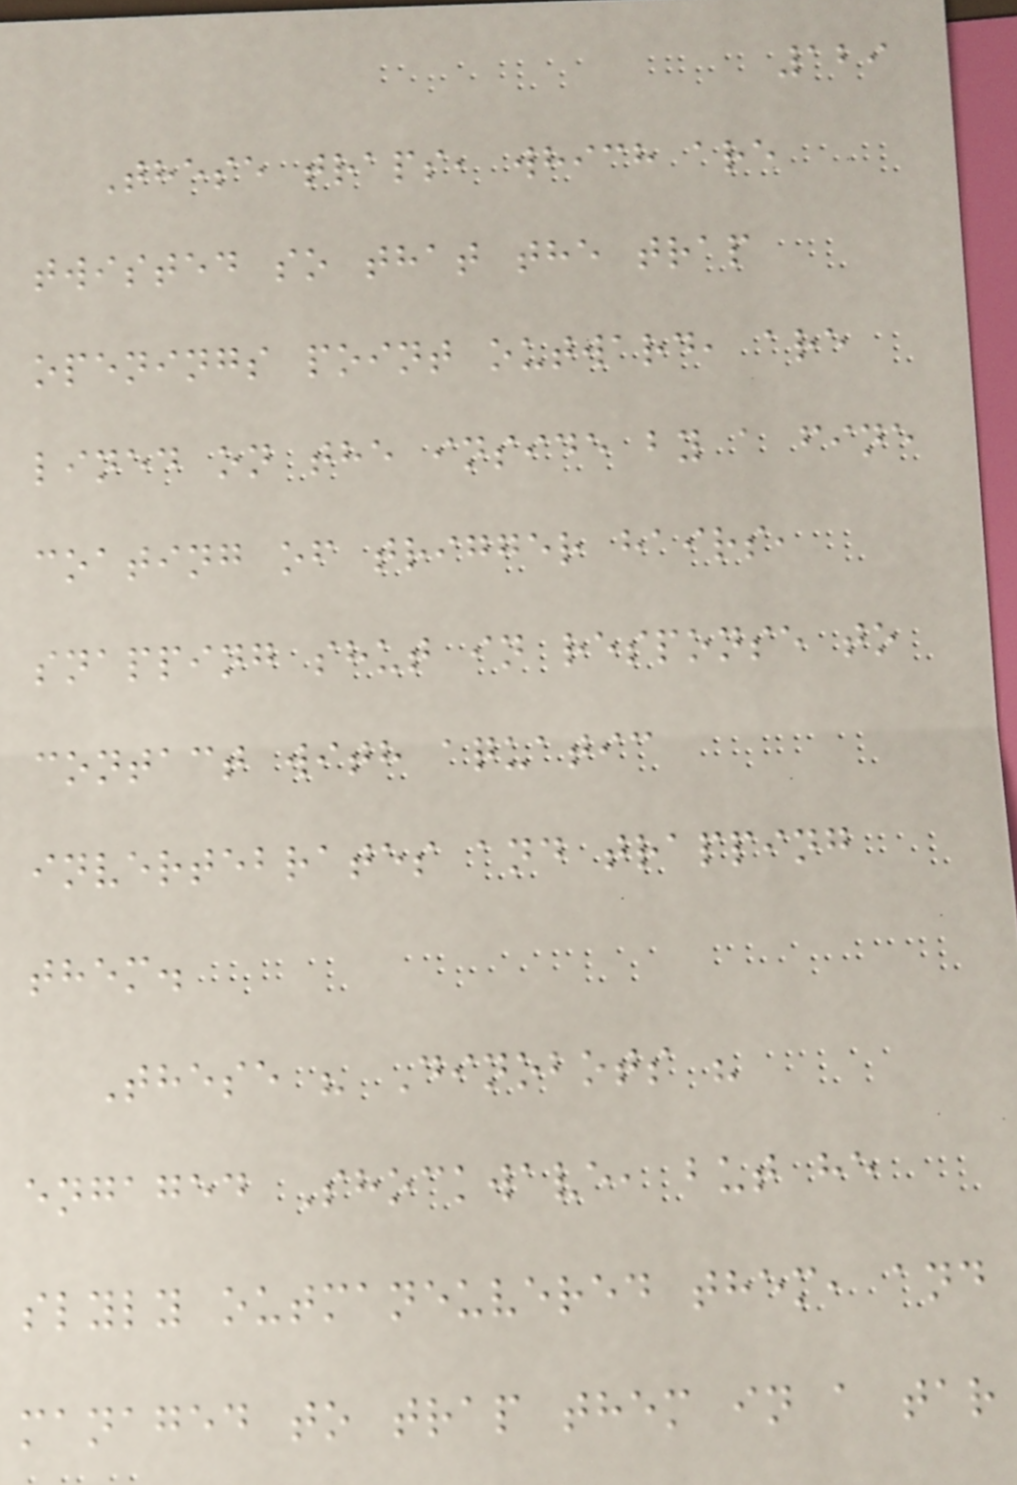129
These traps, which are
twisted so that the trap
openings point outward, are
lined on the inside by a fine
coating of trigger hairs,
snapping shut in response to
contact with aquatic
invertebrates and trapping
them.
These " Dinobots "
engaged Shockwave, but he
slyly outmaneuvered them, and
managed to trap them in a tar
